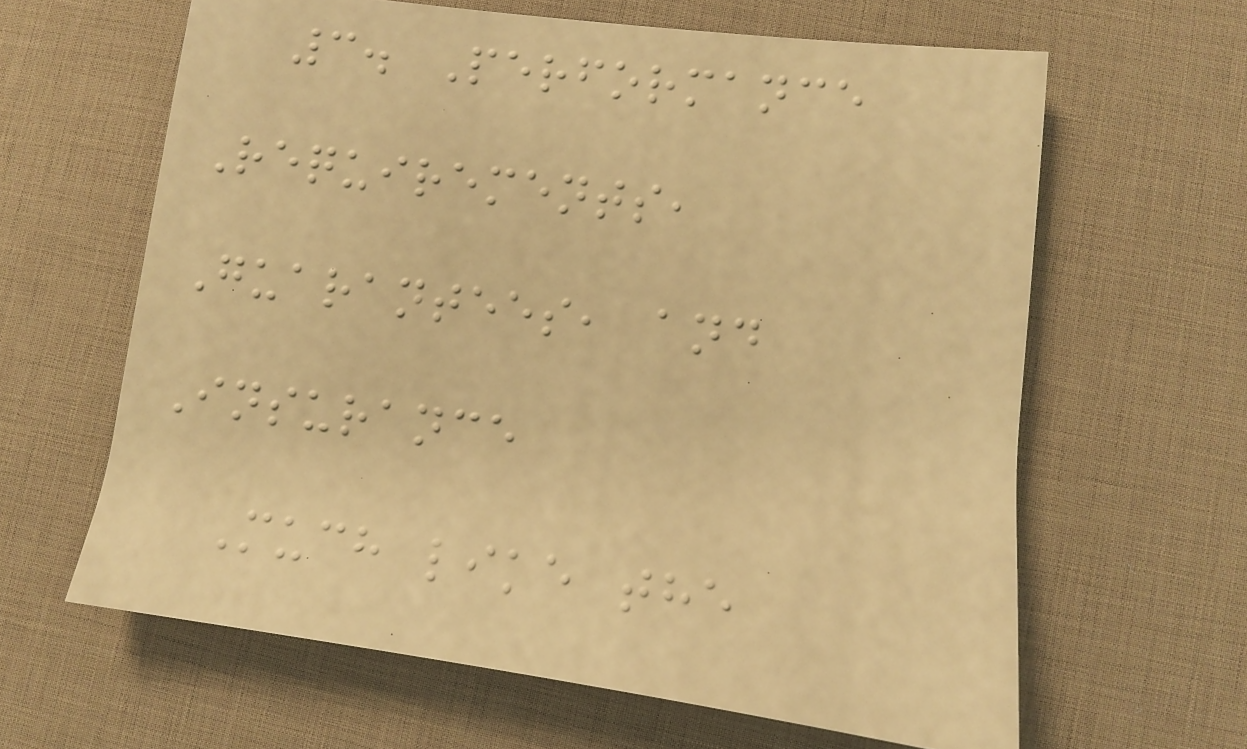3. Performance
Requirements,
Guarantees, and
Insurance
Much like the
